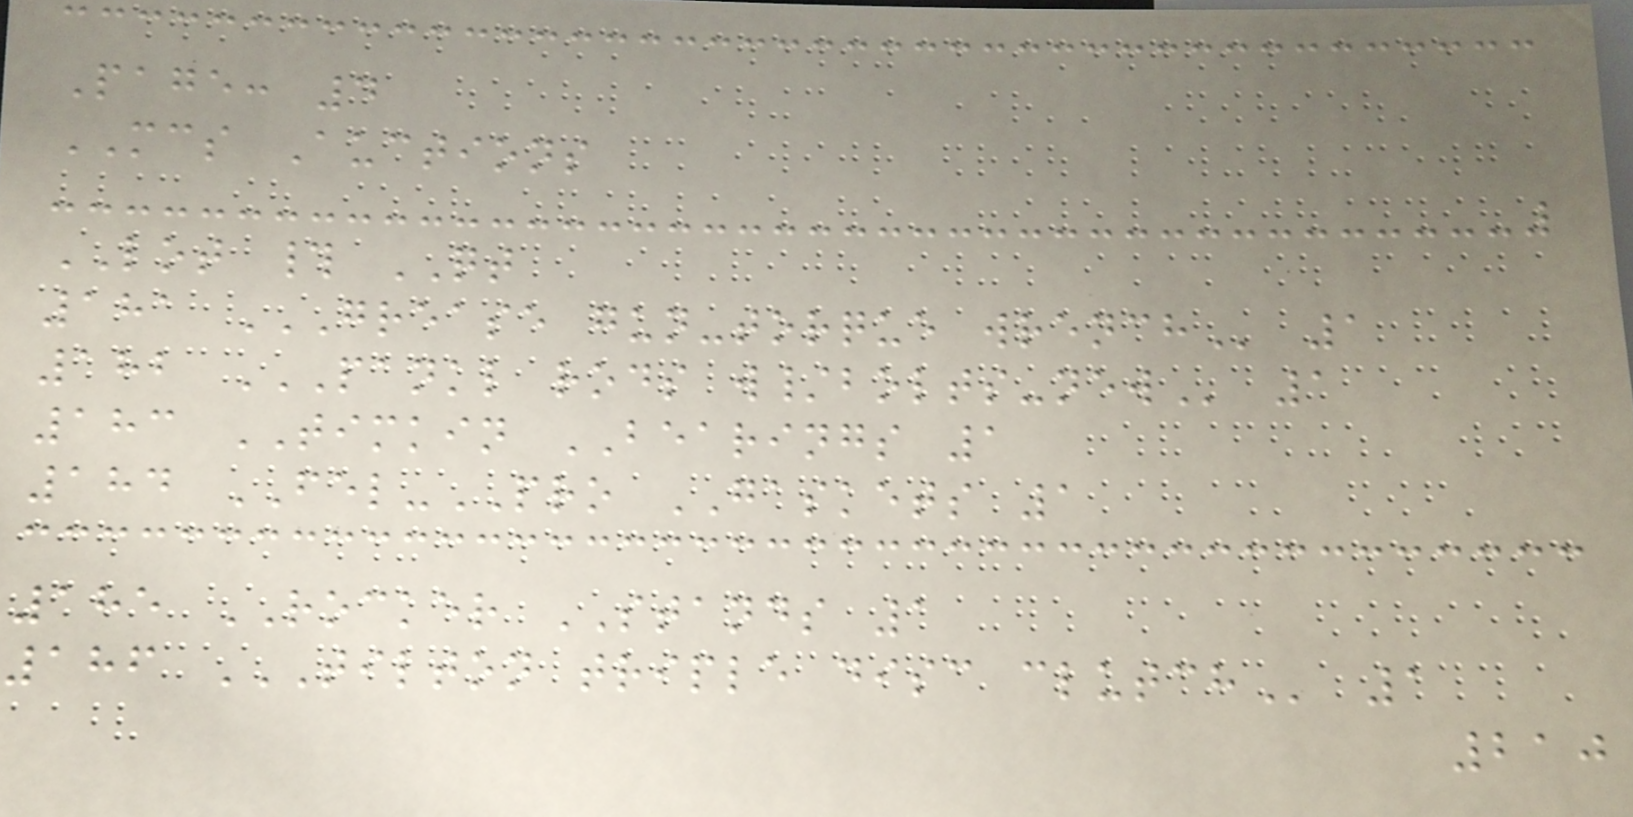Page: 4
MCS Auctions
LOT # QT
181 GREASE GUN-TORQUE WRENCH 1
182 PANKL RODS W/BOLTS-NEW 1
183 TIMKIN BEARINGS 1
184 FEL-PRO GASKETS 1
185 ROCKER STANDS 1
186 TILTON TRIPLE DISC CLUTCH 1
210
